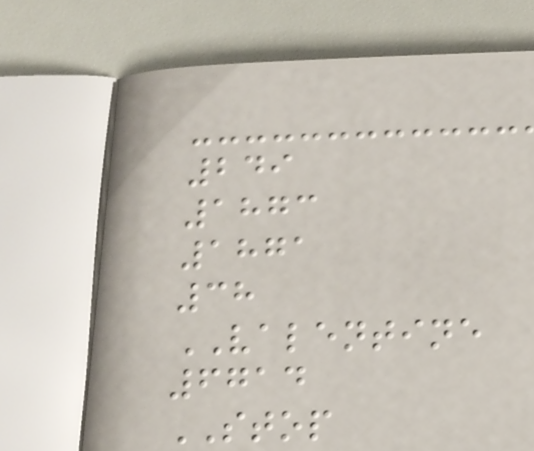249
1873
1871
38
VALENTINE
6714
STOP
